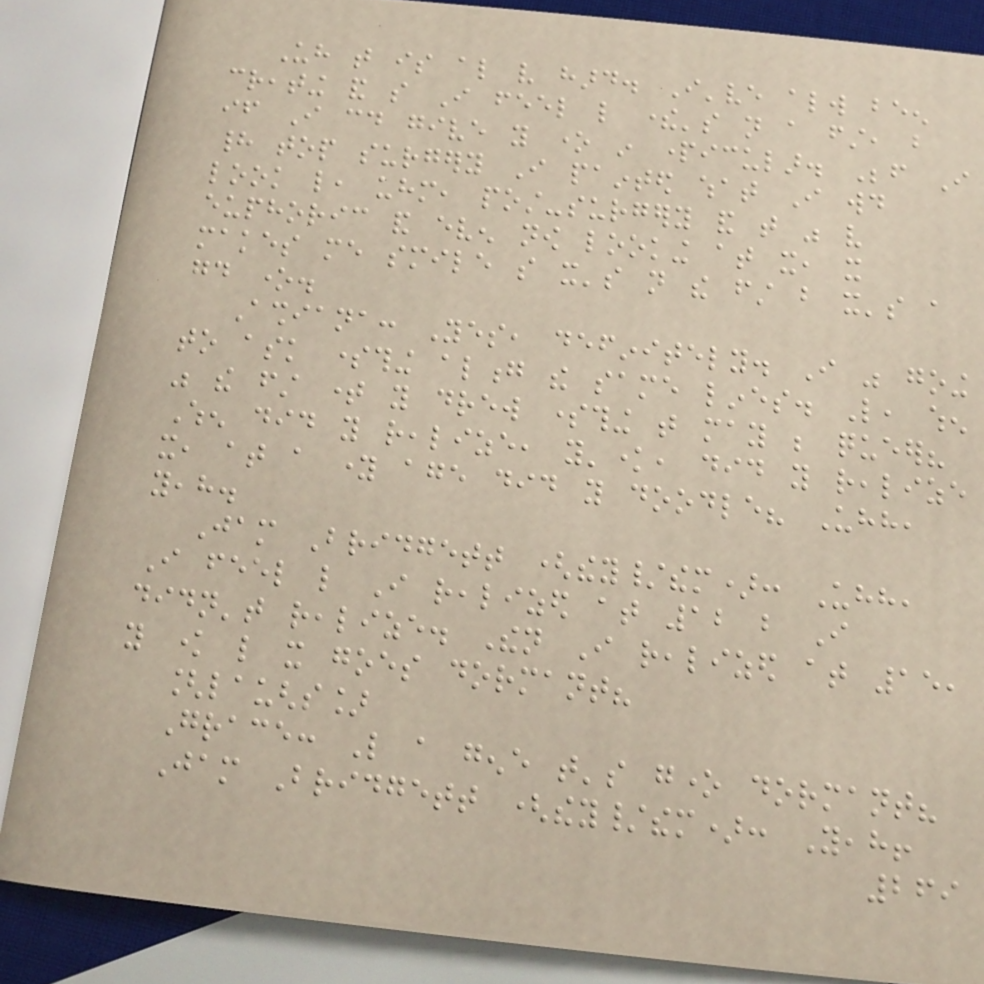Uh that is also very hard. I've always been
creating and so I feel like there's not a first, but
if I could give you one in particular. Before I
had top surgery I painted what I would
look like, uhm, post-surgery and that was very
euphoric and even now looking at it, it
makes me smile so it's not the first but it's a
good one.
Ashiana: Yes, definitely. I was going
to ask something along the same lines. Like, when
was the first time you drew something that may be queer?
When did you realize, y'know, did you realize
it, at a young age did you doodle? Uhh,
yeah.
Jam Bridgett (they/them): Uhh,
I feel like I realized at 12 but I
didn't realize. Then I realized at 15,
you know like it goes dormant?
[laughs]
Grace: Like a gene that's gone dormant?
Jam Bridgett (they/them): Yeah!
269
